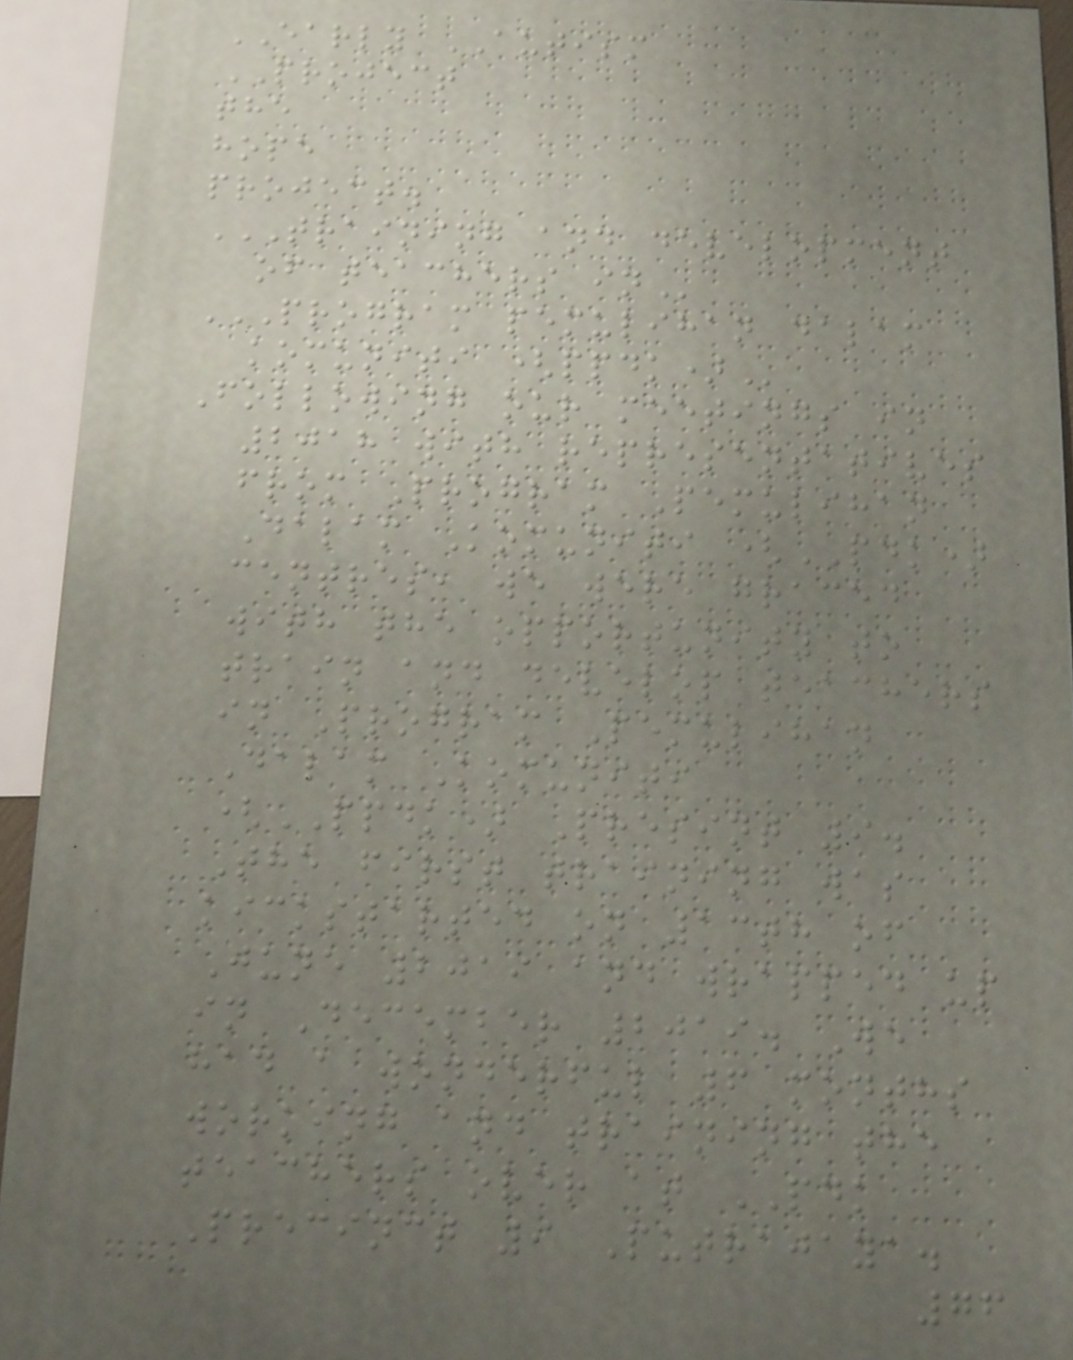EARLY AUTISM
PROJECT
the
hope
project.
TRAINING AND DEVELOPMENT
OF TEACHERS IN
PROGRAM PEMULIHAN DALAM
KOMUNITI (PPDK)
Following our meetings in
2018 with representatives
from Program Pemulihan
Dalam Komuniti (PDK)
centres, we were graced
with the opportunity to
train and develop teachers
in Program Pemulihan
Dalam Komuniti
(PPDK) Presint 9.
The first training was
kickstarted on 13th of
June 2019 and wrapped up
in December 2019. We
had a wonderful 6 months
working and training the
teachers over at PDK
Precinct 9 Putrajaya.
76
